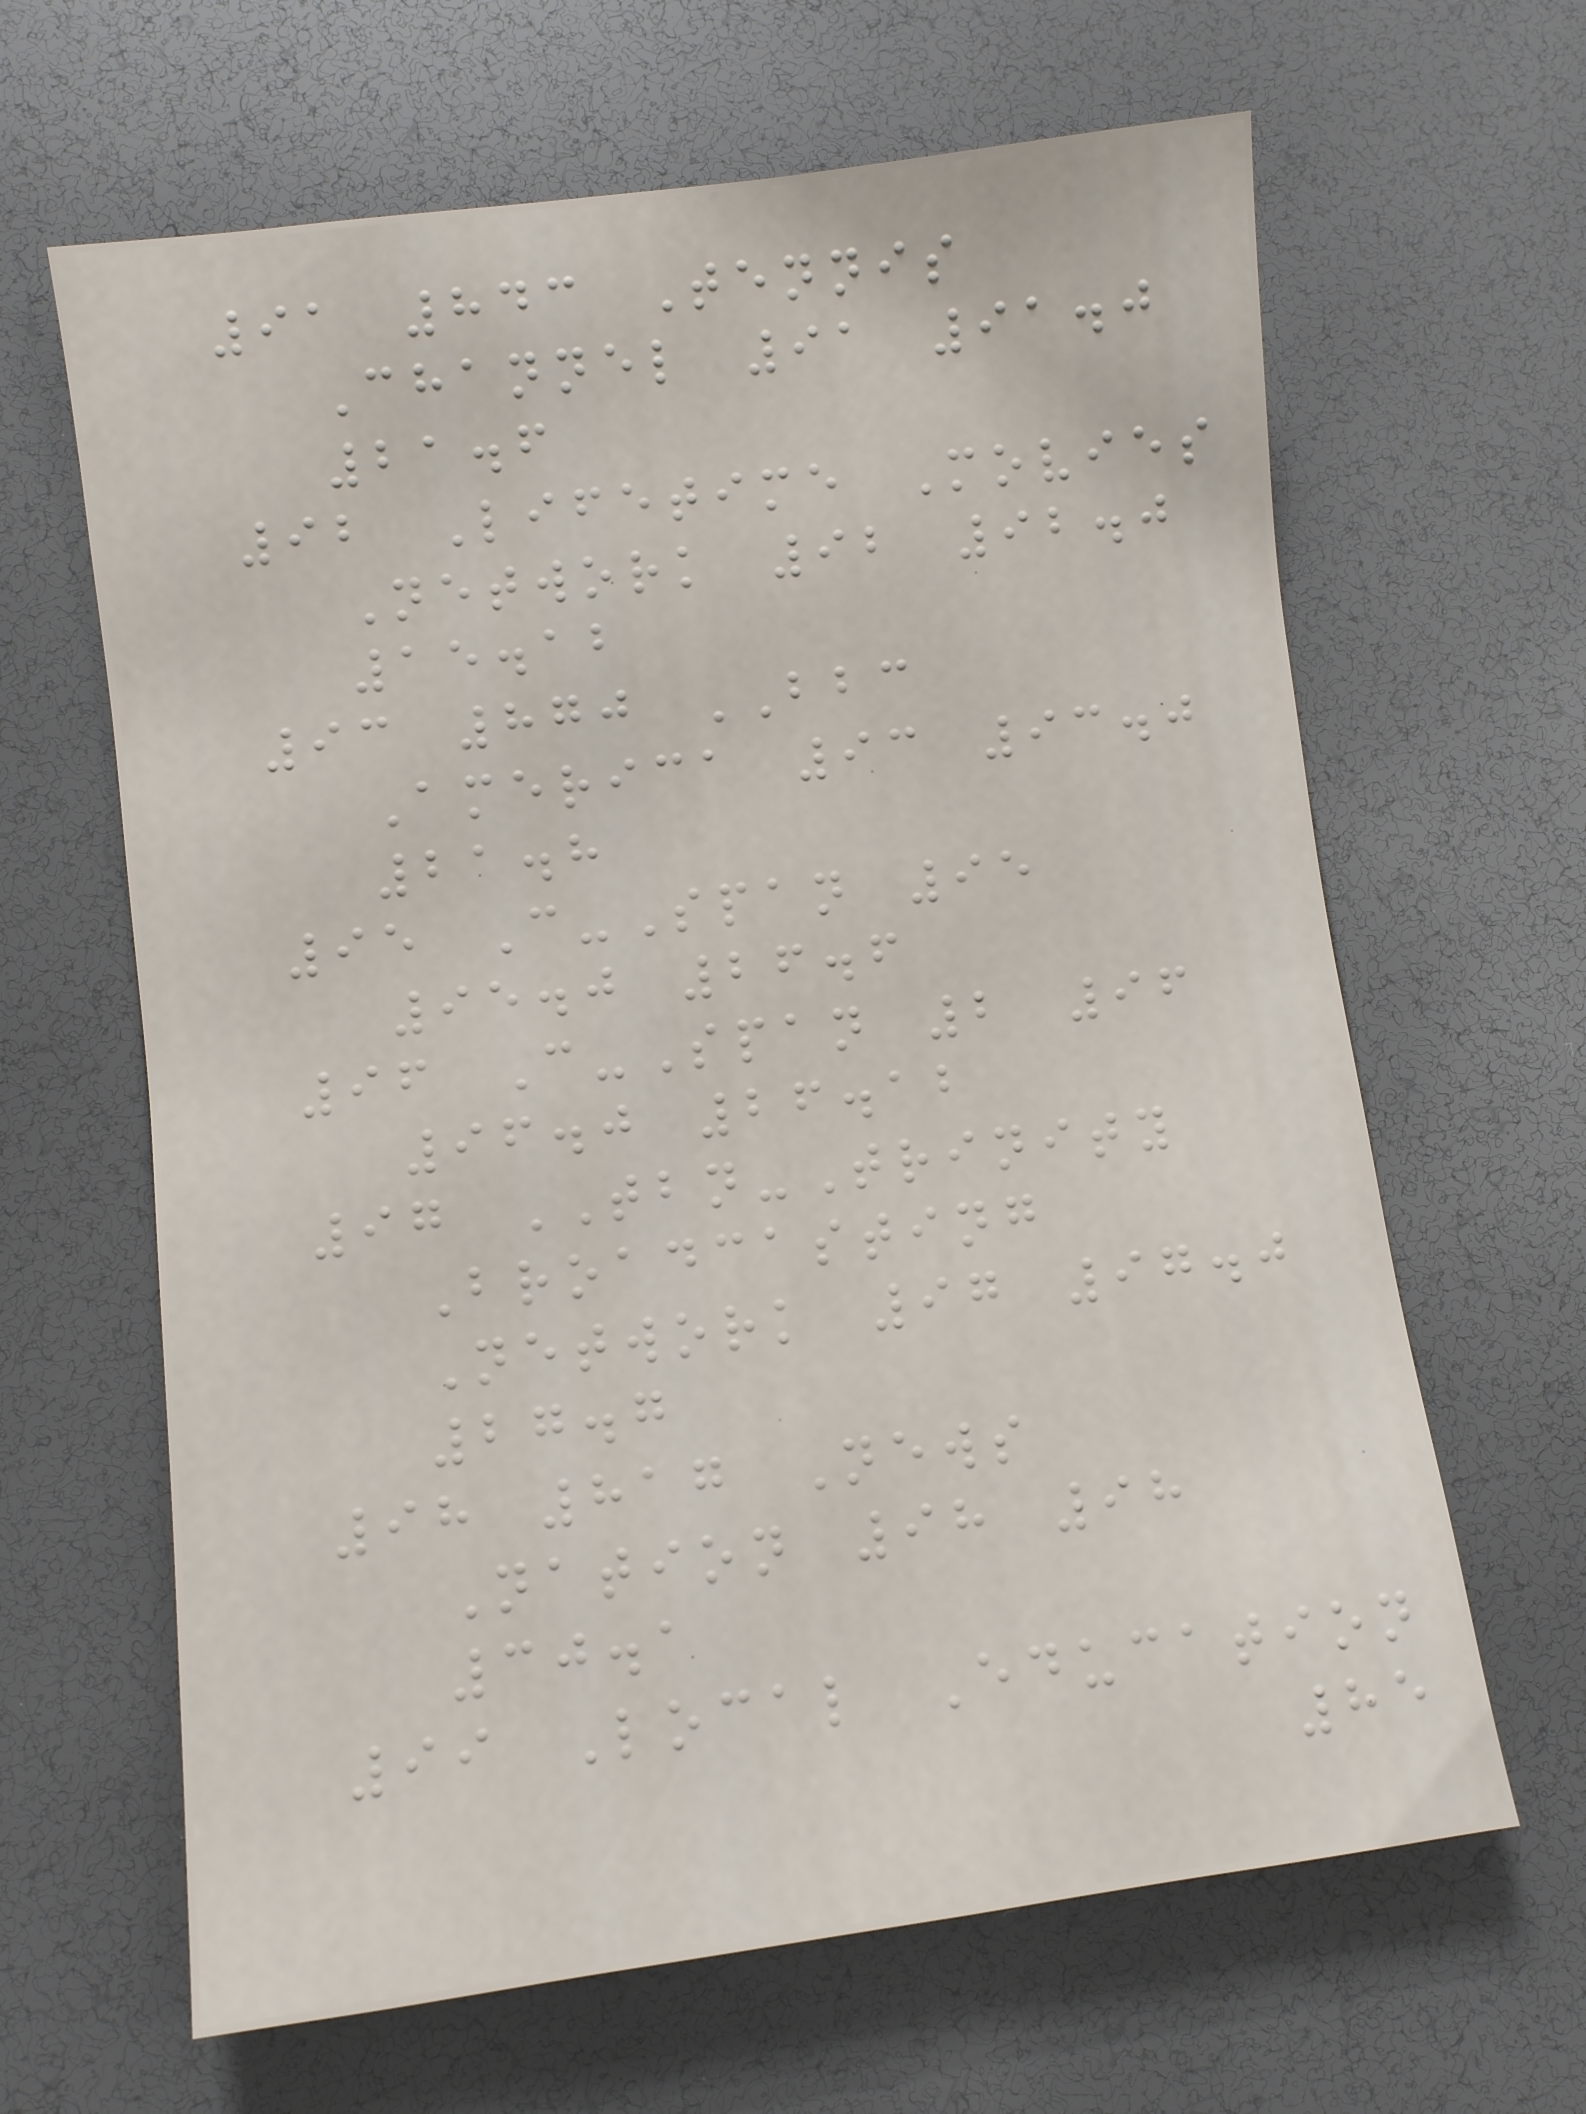91 843 Tennis
Channel 91 91.0
21.6
92 Lifetime Movies
Network 92 92.0
15.12
93 870 BBC
America 93 93.0
21.8
95 C-Span 95
95.0 26.6
96 C-Span 2 96
96.0 26.12
97 TBN-Trinity
Broadcasting
Network 97 97.0
27.7
98 817 News
Nation 98 98
30.1
99 Local Education
85
